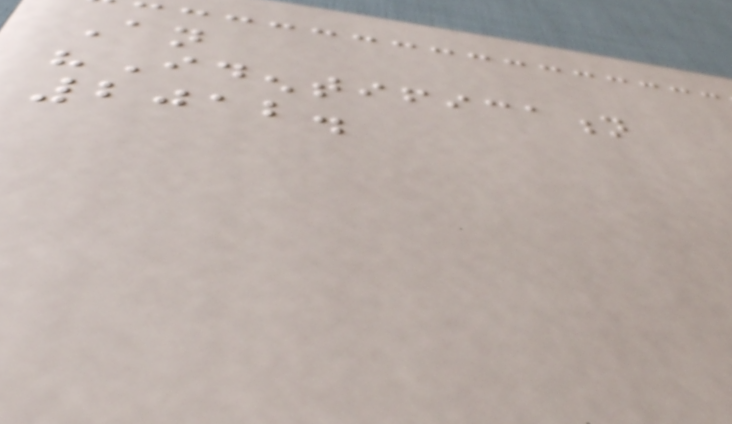An
"Identification
2012.
